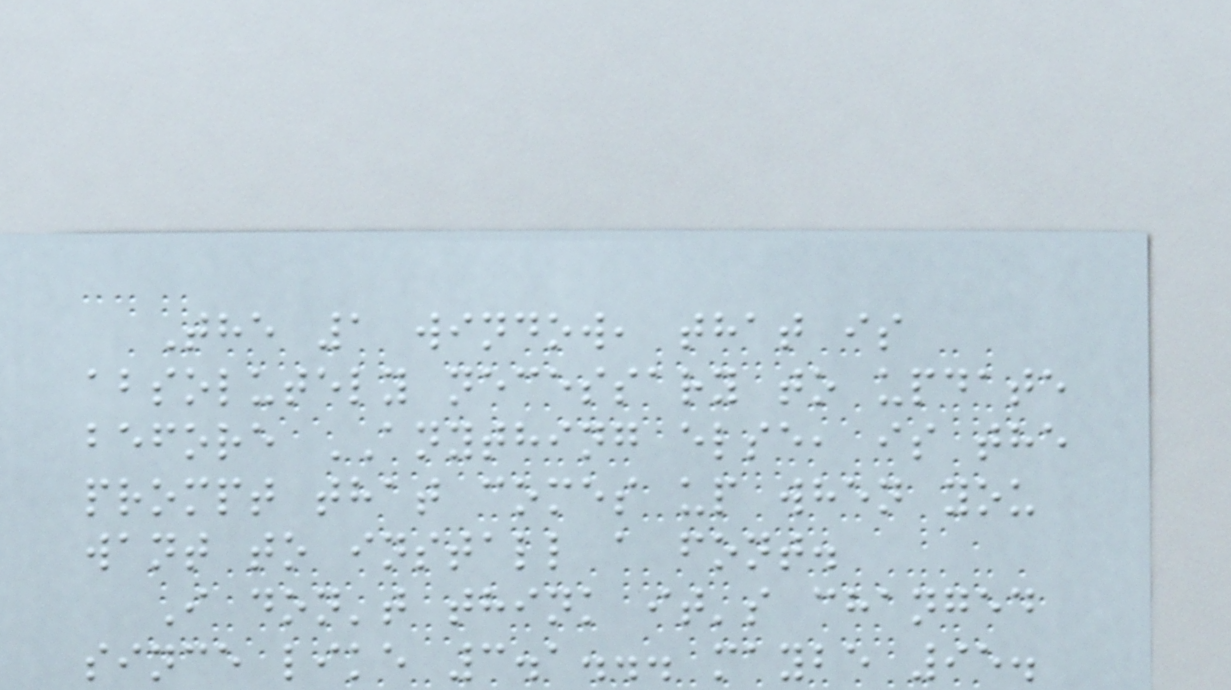The 1 window, that is
absolutely necessary to update
before ANYTHING else, is the
prompt that comes up when you
want to install a font.
I don't think it's changed
since like 3.1... maybe 95.
